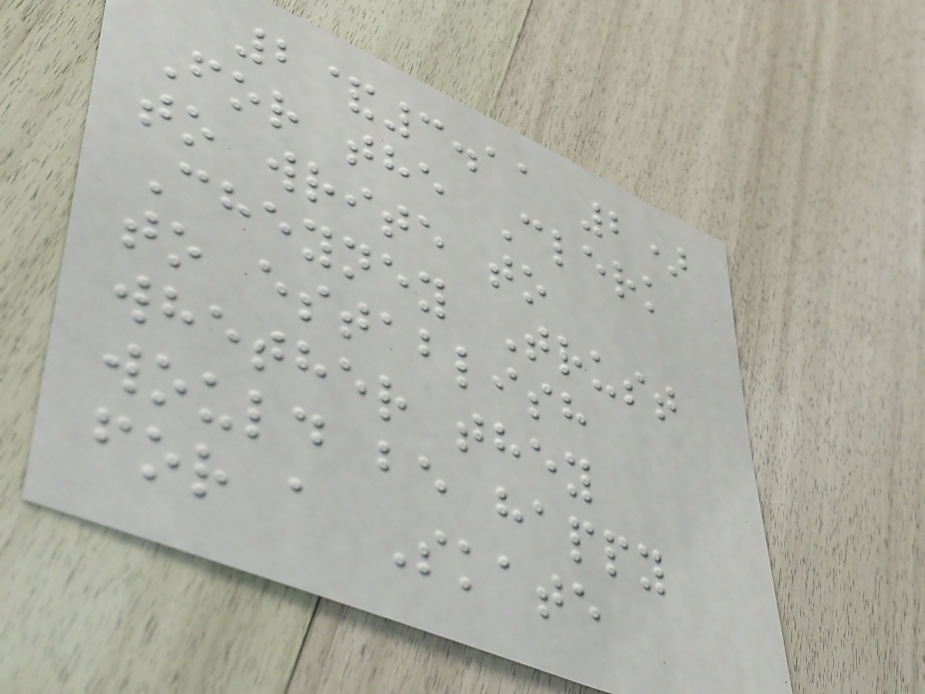2&3.11 2)
For the Clerk
to write to
Cheyney Trust
to establish
whether they
would be happy
for a Skate
